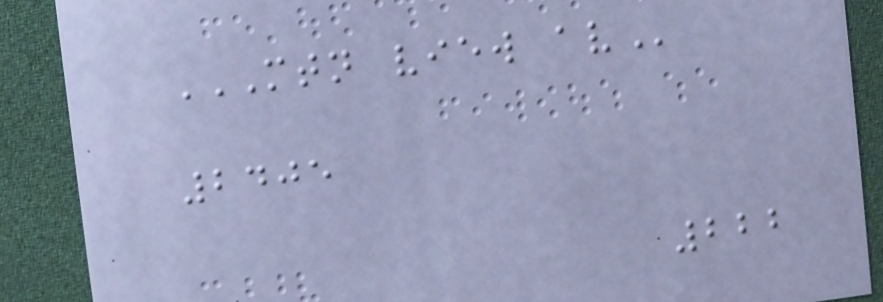MTN VIEW AV
2405
222
